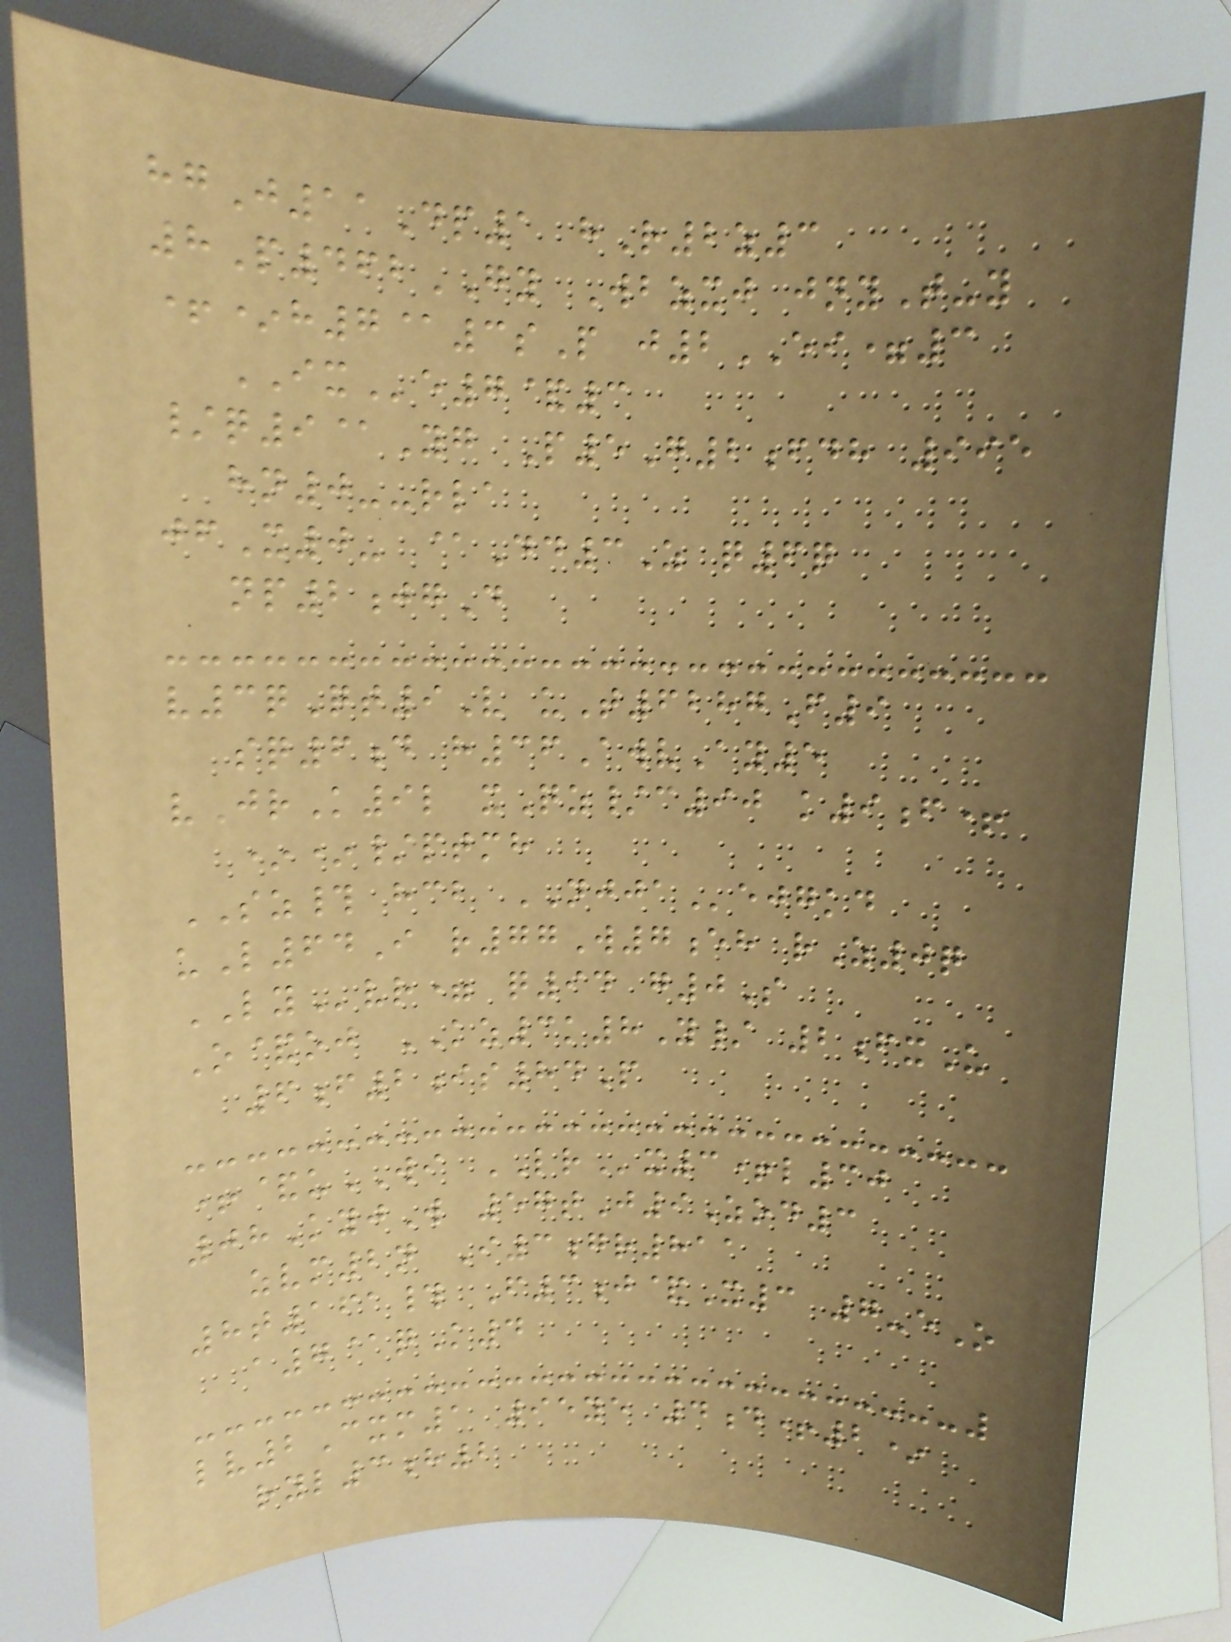hgJ11Dp1 hR2z3
8P462GY Wbzxj jnyT-y
+*h7@3sP j2EI=3
IXe7&3
/q9@Yg P5G2fdh 995
hn0--rla
jfX0- @Dd3Z q6q
np2jgD
v3qQt9V uT6287F9
sq6d h36AwvAy5
vJrK9l xQz/c90 k9f+
**/ptmh
SZ# hcb NJJAejgkd
uL64I r77W7eh rZ0q
LYvr= q94 g0S
O&oj KZ3k8Y/ 2fxU
6f2is84P
+&uWI LRx3+l30
08KyjW 57tJ9Zod3
zvm2n I3gr811
8t161# F3j&X3 7-eO
a7@qK4
lv2Cxm1 95ye 4d+2*
ryl3h2
